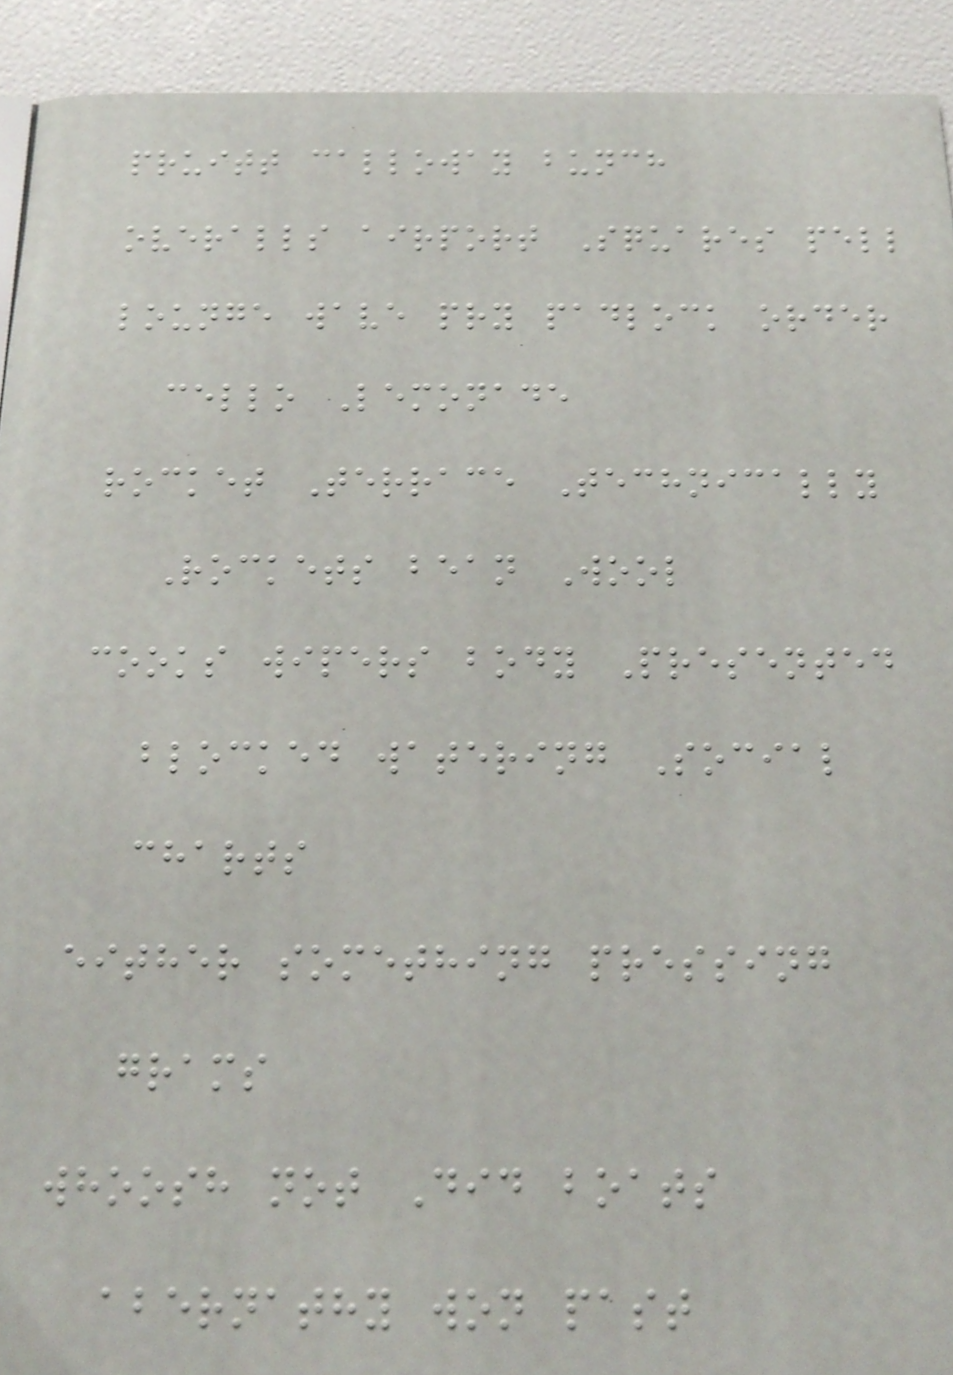pruitt calloway bunch
overalls airport Squares pell
lounge wave pry padlock order
cello Lemonade
rocket Terrace Technically
Rockets bean Wool
cooks wipers body Presented
blocked watering Social
charts
either something pressing
grams
whoosh not Did boats
abernathy won past
